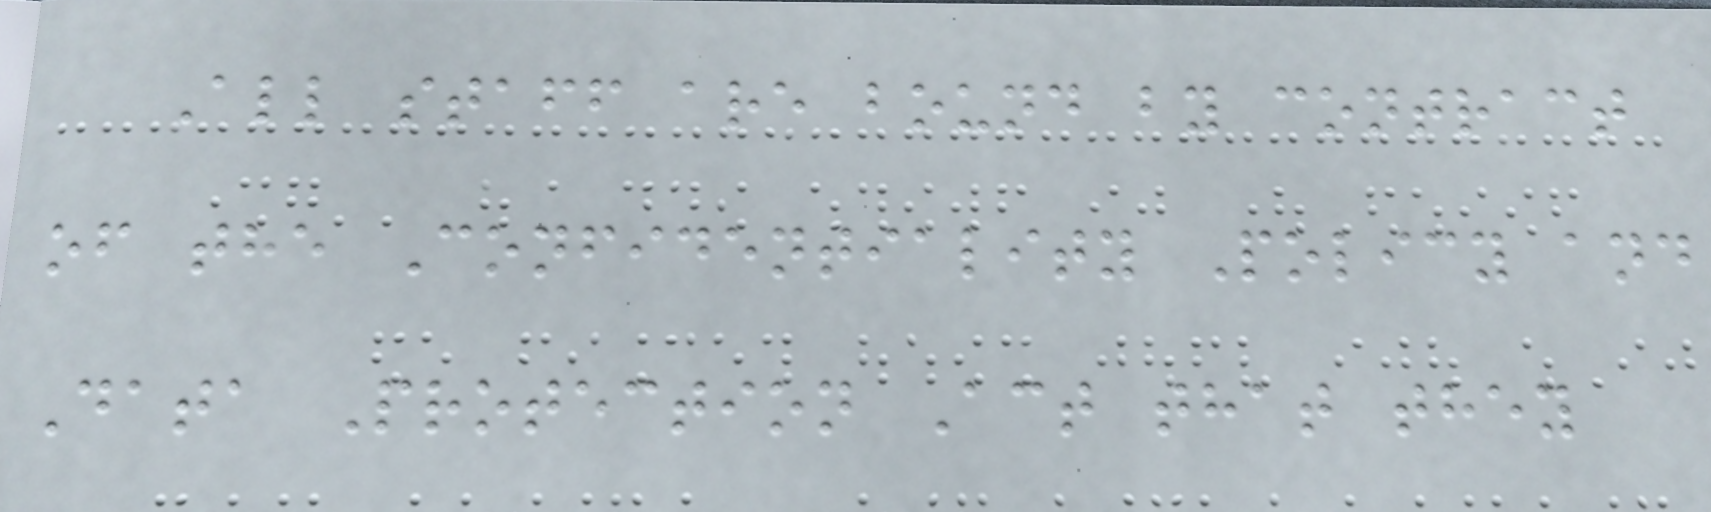All staff are bound by contract
of the Confidentiality Policy and
Data Protection Act that they
